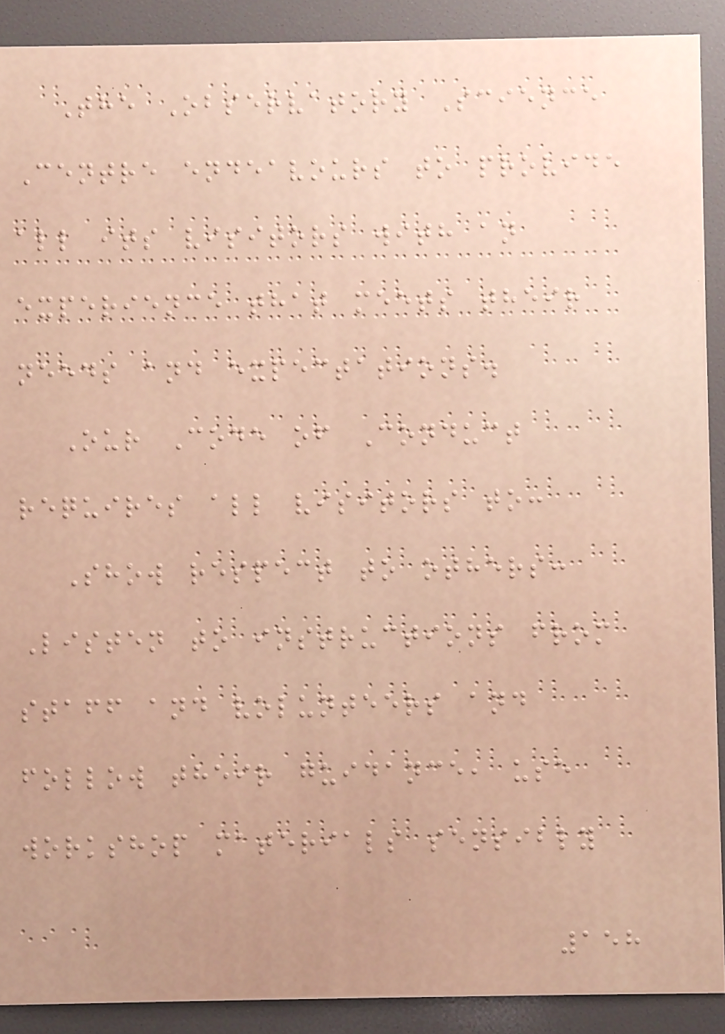The Observatory Science
Centre endeavours to provide
all its visitors with an
experience that meets their
needs and expectations.
Our Code of Conduct
requires all visitors to:
Show respect to others:
Listen to instructions from
staff and volunteers and
follow their guidance, use
workshop materials sensibly
158
